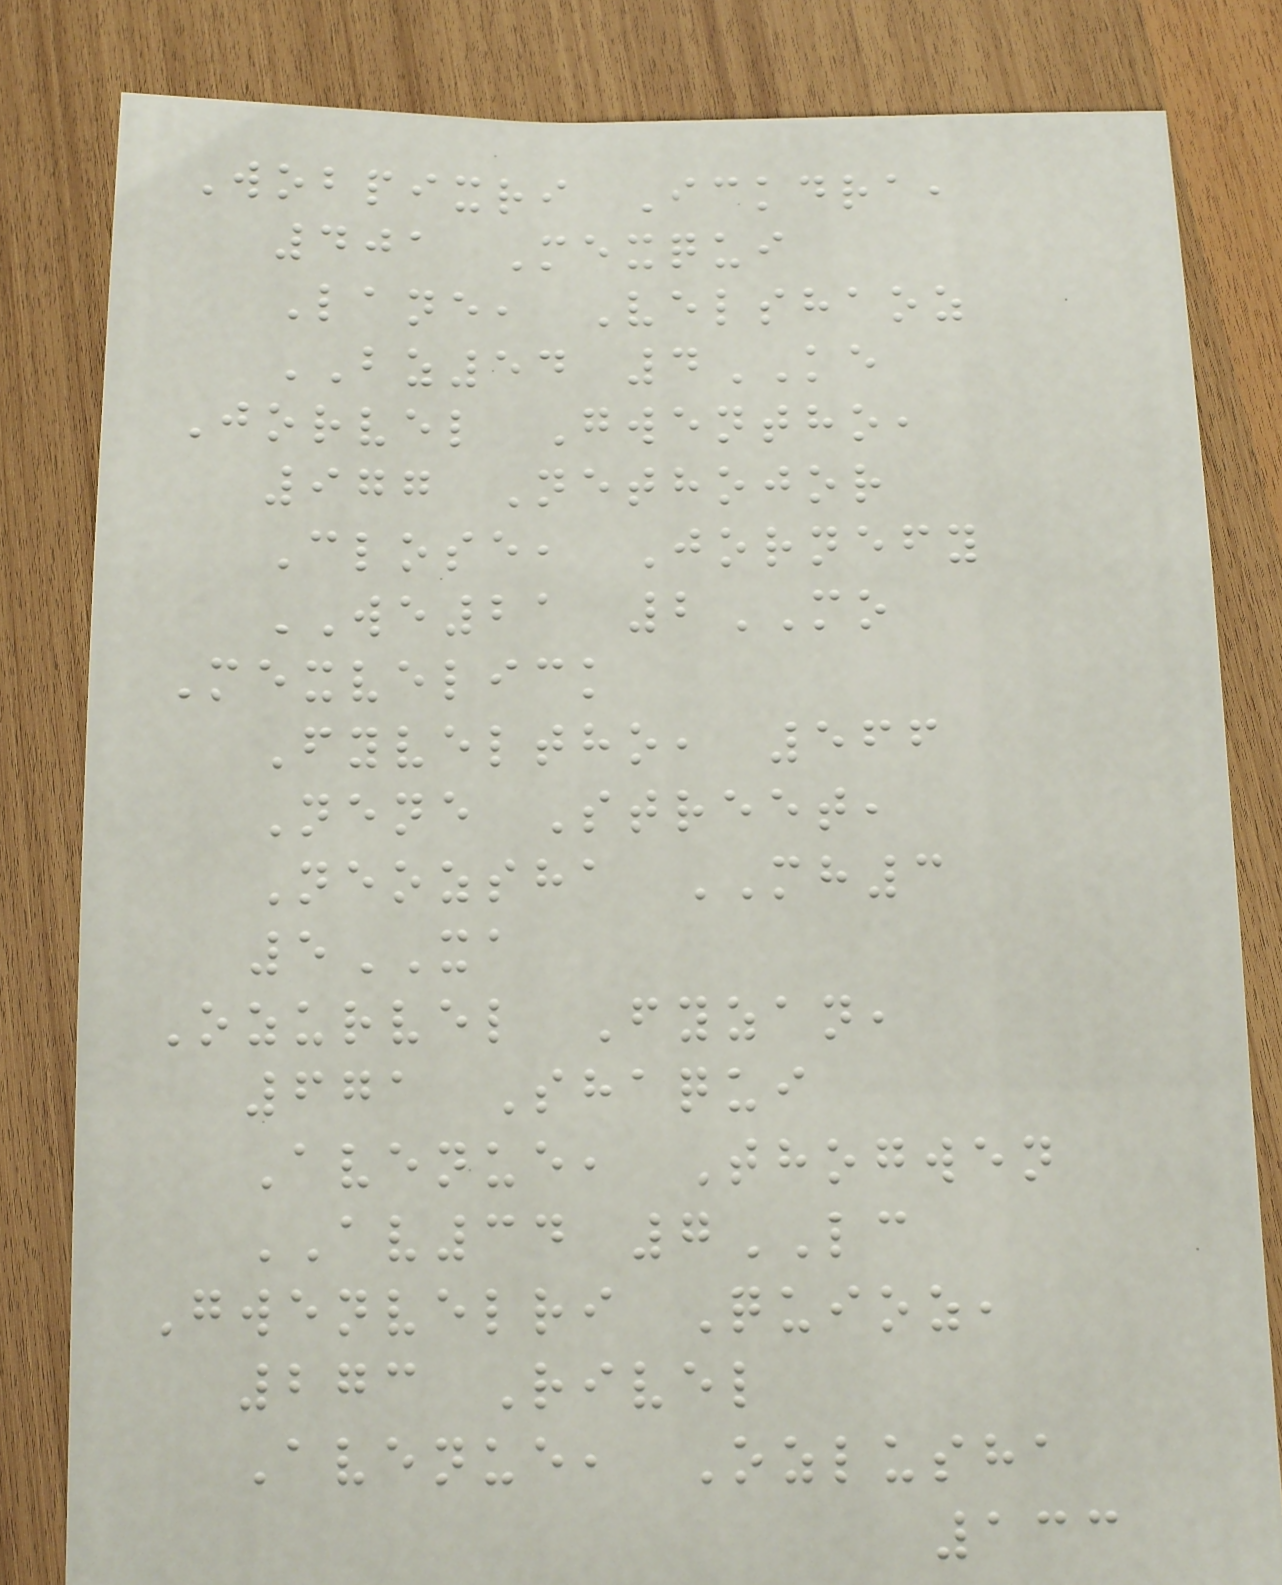Wobpixri Ickdra,
401 Mexqui
Lane, Velshaoz
BZ54 4KE
Jorvel Gwentho,
977 Nethojor
Close, Jornefy
WE21 2MO
Mexvelick
Fyveltho, 566
Nene Street,
Neozsha MH3
5XA
Ozurvel Fyzan,
671 Shaqui
Avenue, Thogwen
AV34 7LC
Gwenvelri Quioz,
273 Rivel
Avenue, Ozlusha
133
